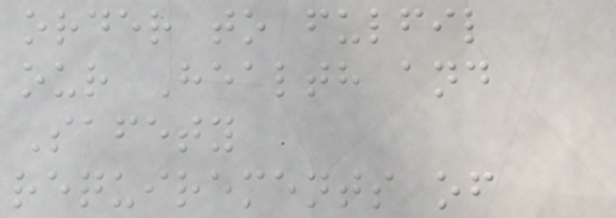order to fulfil
our Health and
Safety
requirements of
